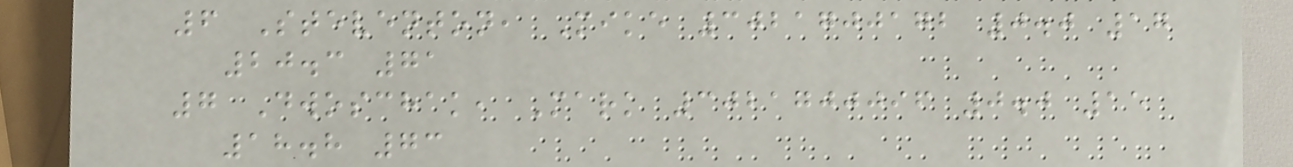6 Steventon, Mike 3021700172 0.0 17
20.3 71
7 Dwoschak, Mark 3021700096 0.0 15
18.8 73
